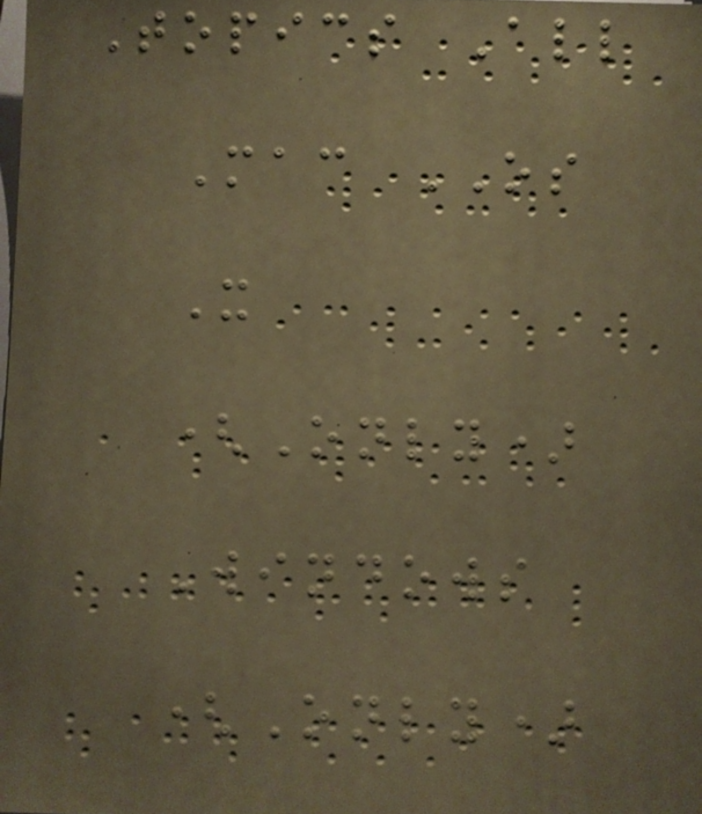Topics All
Mac OS
X
(Only)
Windows
(Only)
